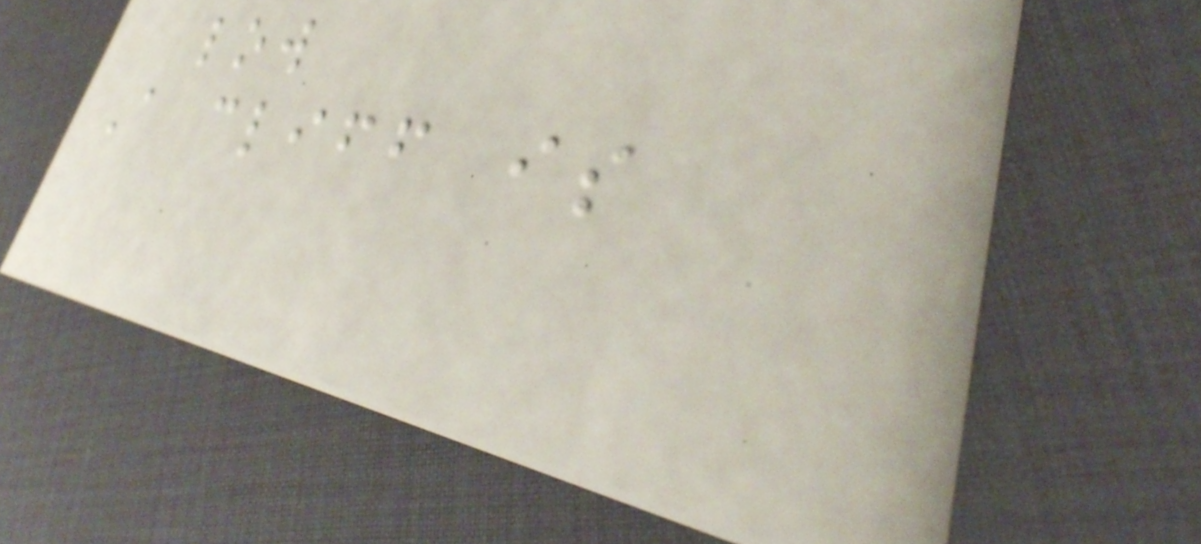low
A cliff is
